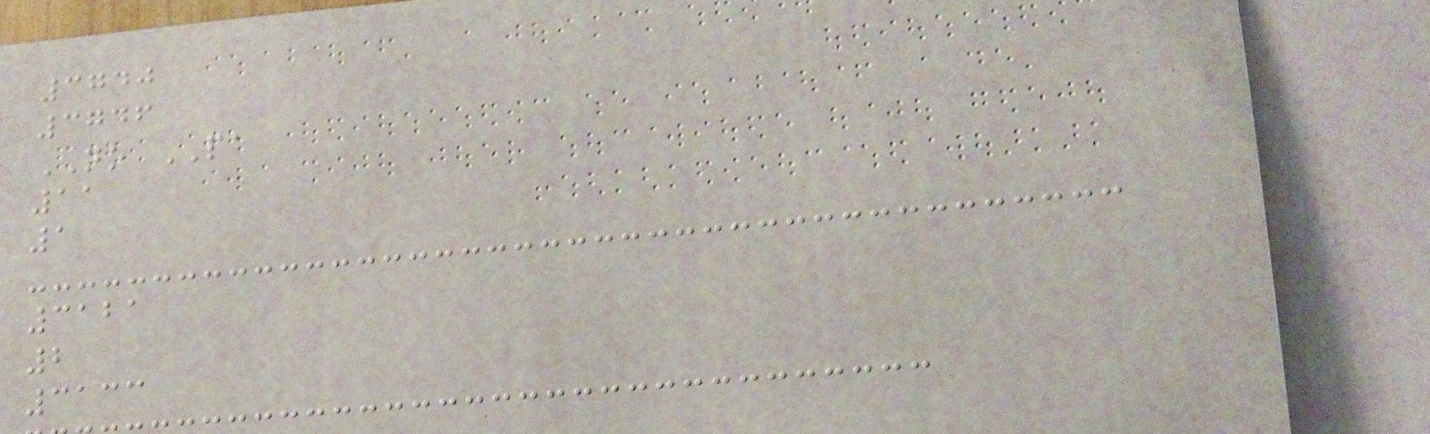3740
3746
NO PA
11
1
3121
2
3133
